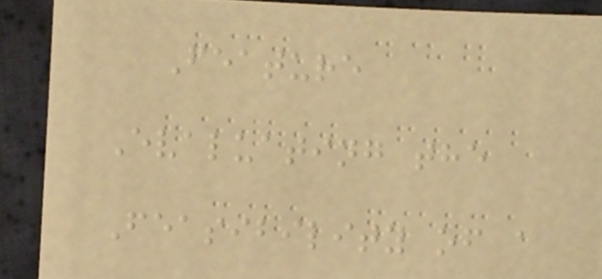Feature
Evaluating the
Feasibility of a
